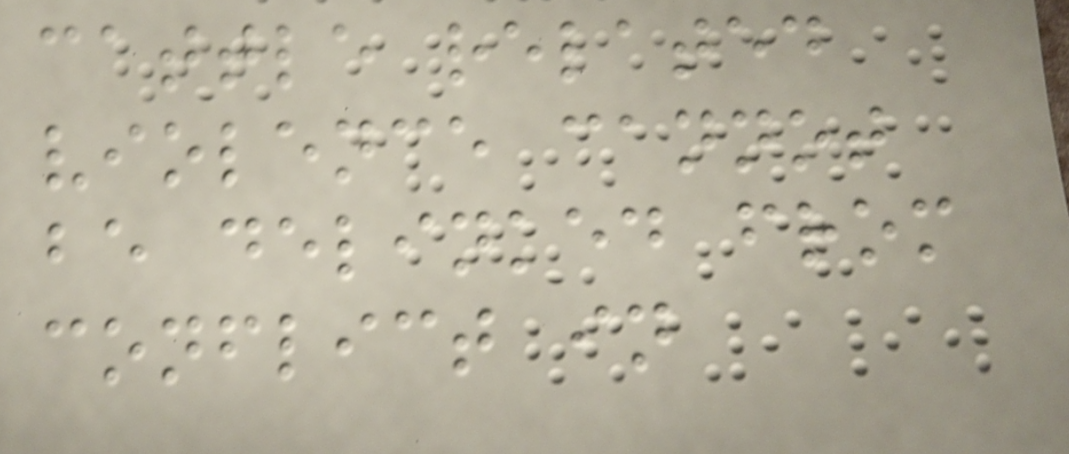cattle related
violence cannot
be delinked from
conflict in
